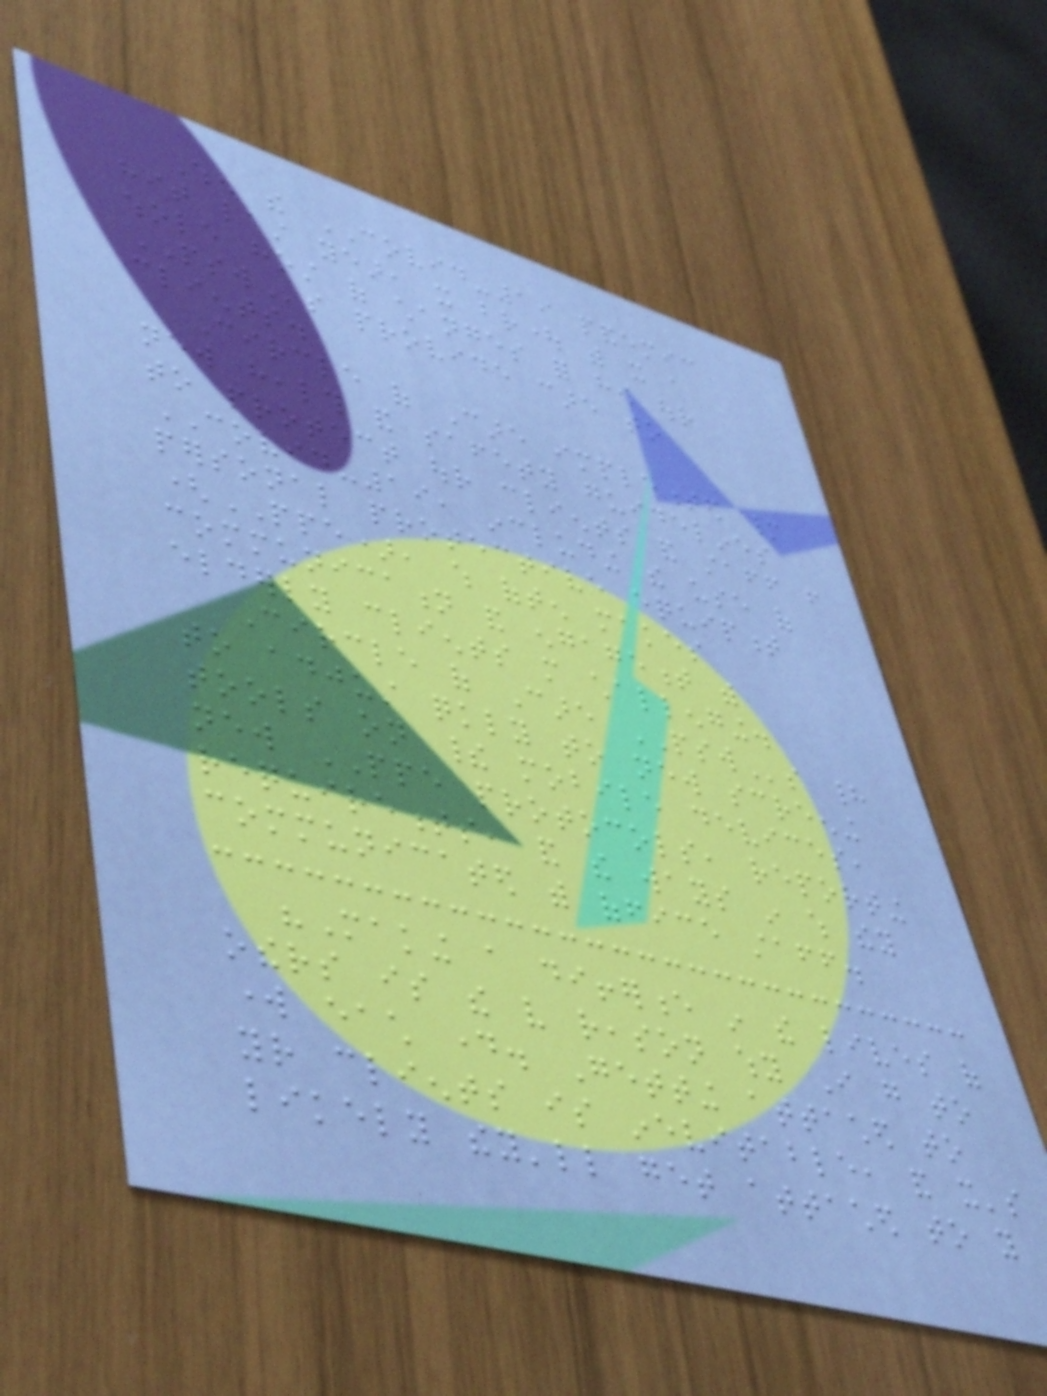When the COVID-19 pandemic
hit last year, it brought with it a
whole host of changes for how our
PSWs provide care to
clients.
Circle of Care implemented many
new health and safety guidelines
to protect our clients and staff from
COVID-19, including the use of
personal protective equipment
(PPE), which often makes
communication and engagement with
elderly clients more challenging.
Circle of Care PSWs had
to adjust quickly to new screening
tools on their mobile devices,
new PPE protocols, reporting
requirements, and the ways in which they
communicated with office staff.
"Making a difference in the lives of
others is the very reason why I go to
work each day. Getting attached to
your clients is inevitable, and it's
likely they'll get attached to you
